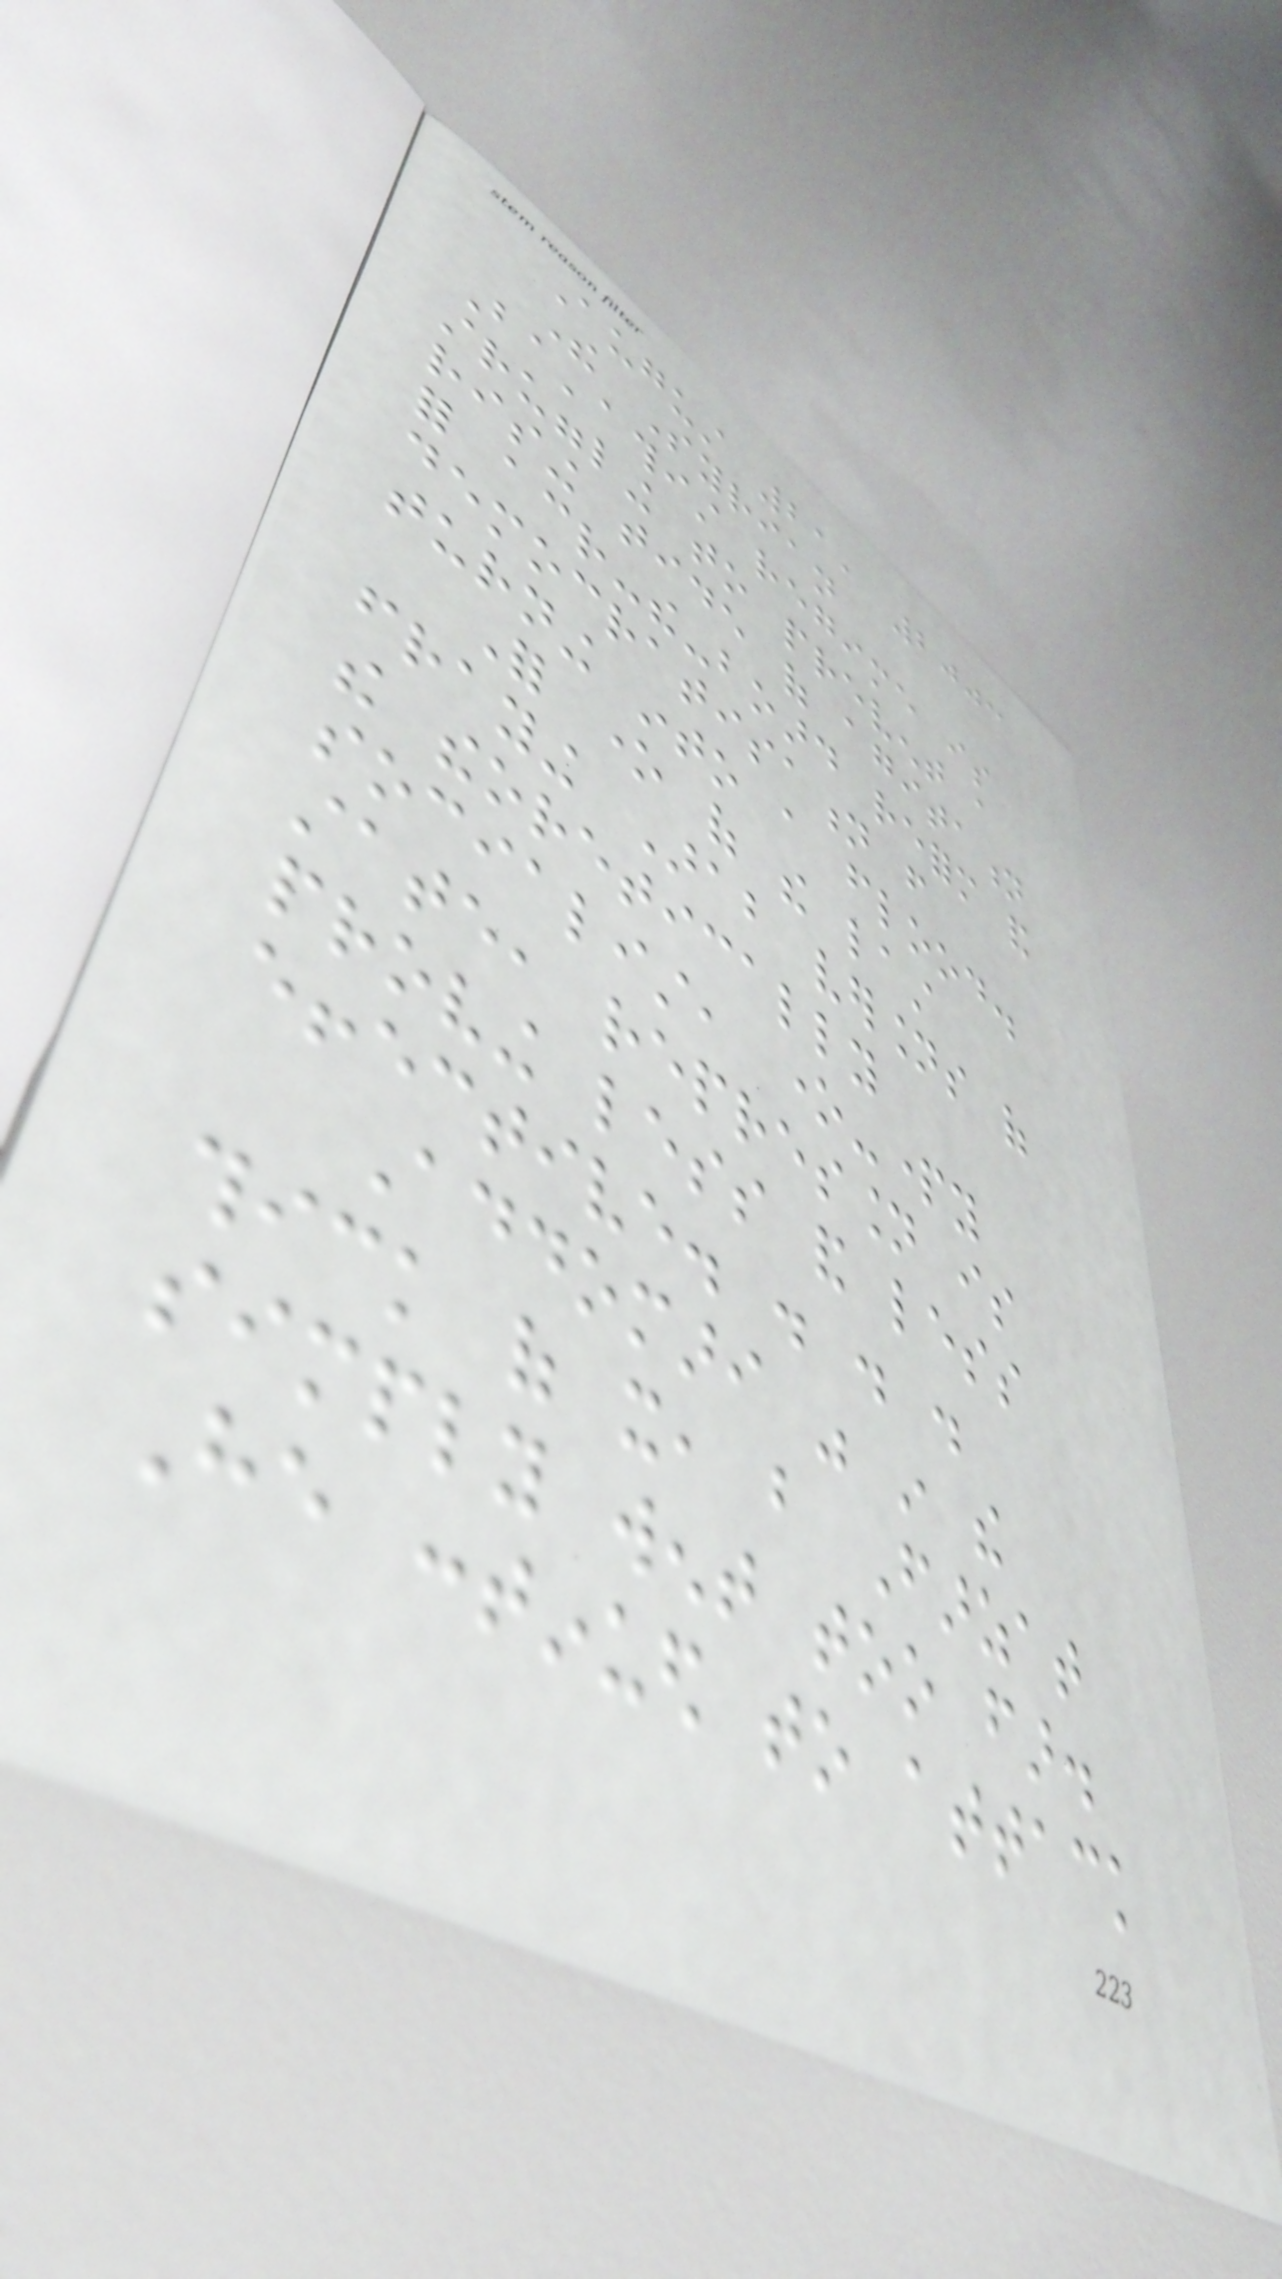August 21, 2003
The Syrian
Ba'athist regime is
struggling to prevent a
rising tide of agitation
for across-the-board reform and
democratisation from
turning into a flood.
For one of the last
fraying Arab versions of
the theoretically
socialist, one-party
state, repression is
proving less and less
effective. . . .
Addomari was in the
thick of it, but Farzat
simply went too far.
He continued to attack
